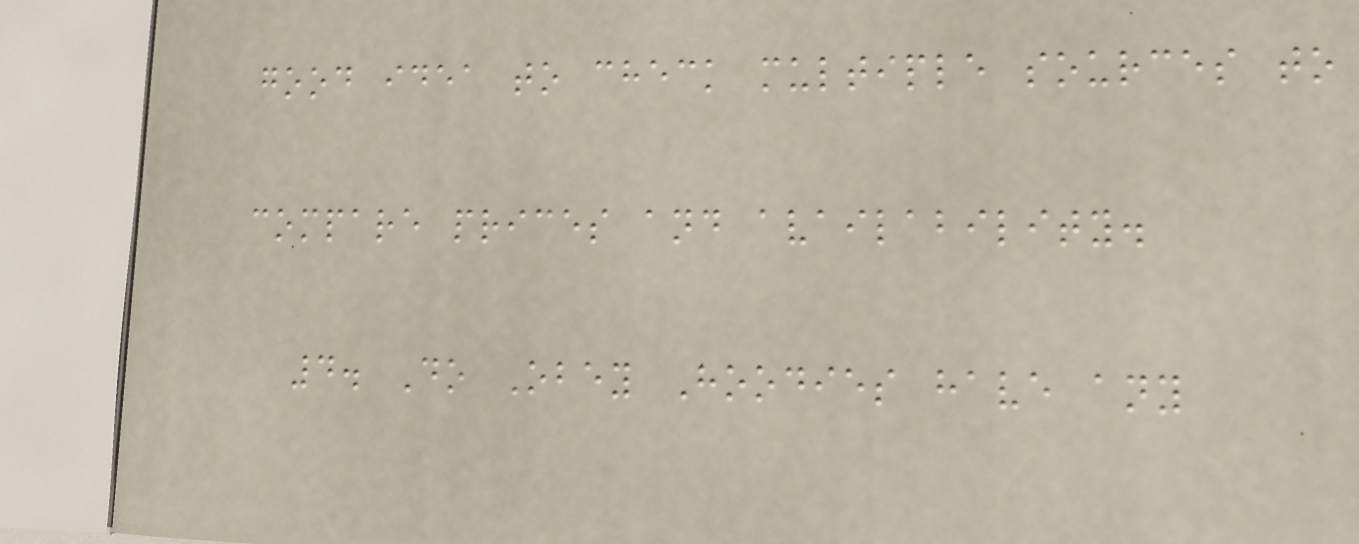good idea to check multiple sources to
compare prices and availability.
4. Do Obey Hoodies have any
